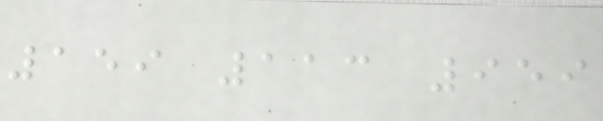159 113 959
